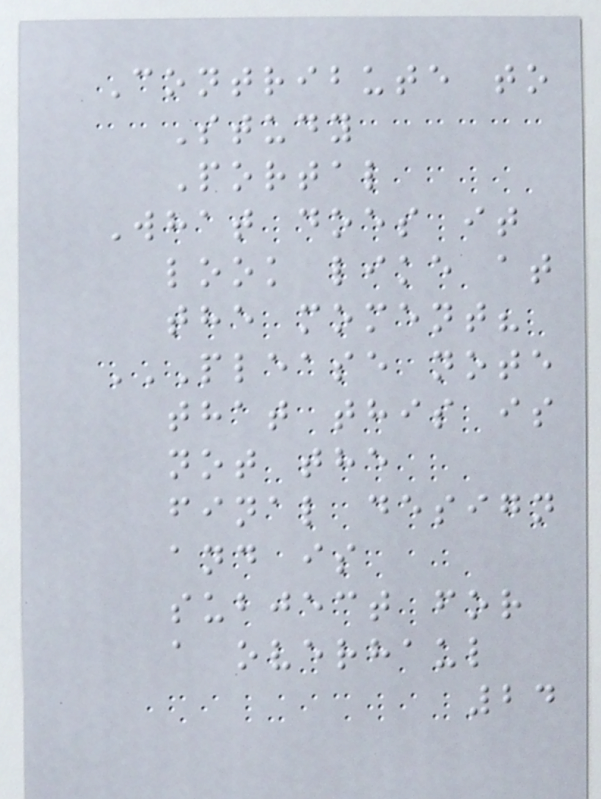Contribute to
Study
Portal
What does it
look like at
the moment?
PLEASE NOTE
THAT THIS IS
NOT THE
FINAL DESIGN
AND IS
SUBJECT FOR
A OVERHAUL
24
